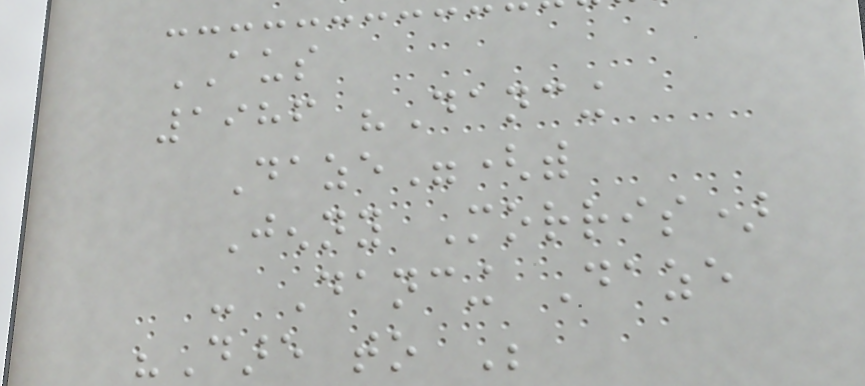AUS
1986 "Dancing
Daze"(with
Jenny Morris)
- Dancing Daze
"Dare to Be
